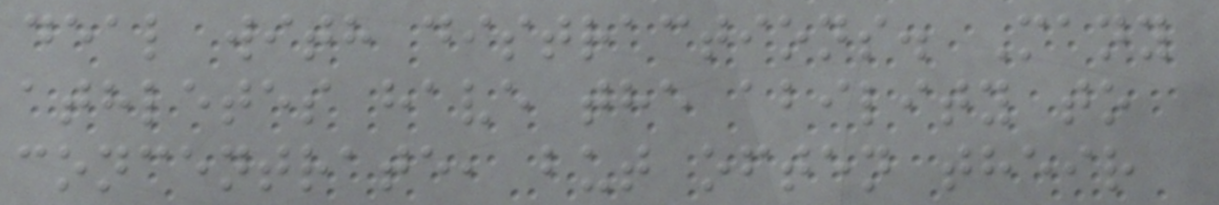deal with distractions. Many
athletes have the ability to
concentrate, but often their
